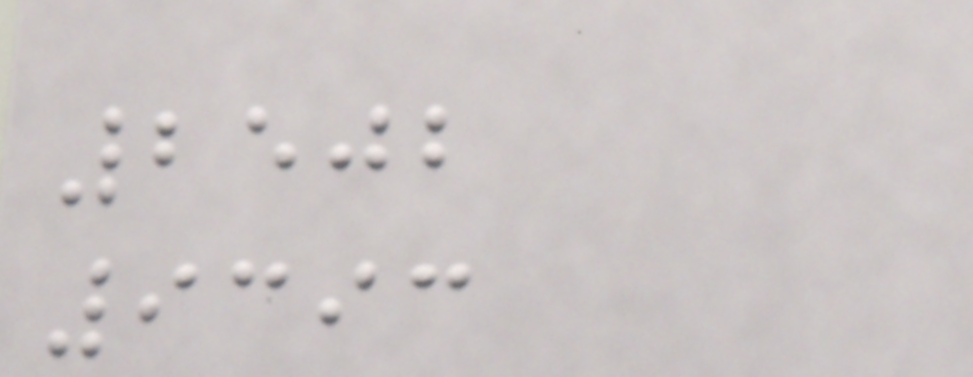2502
9393
